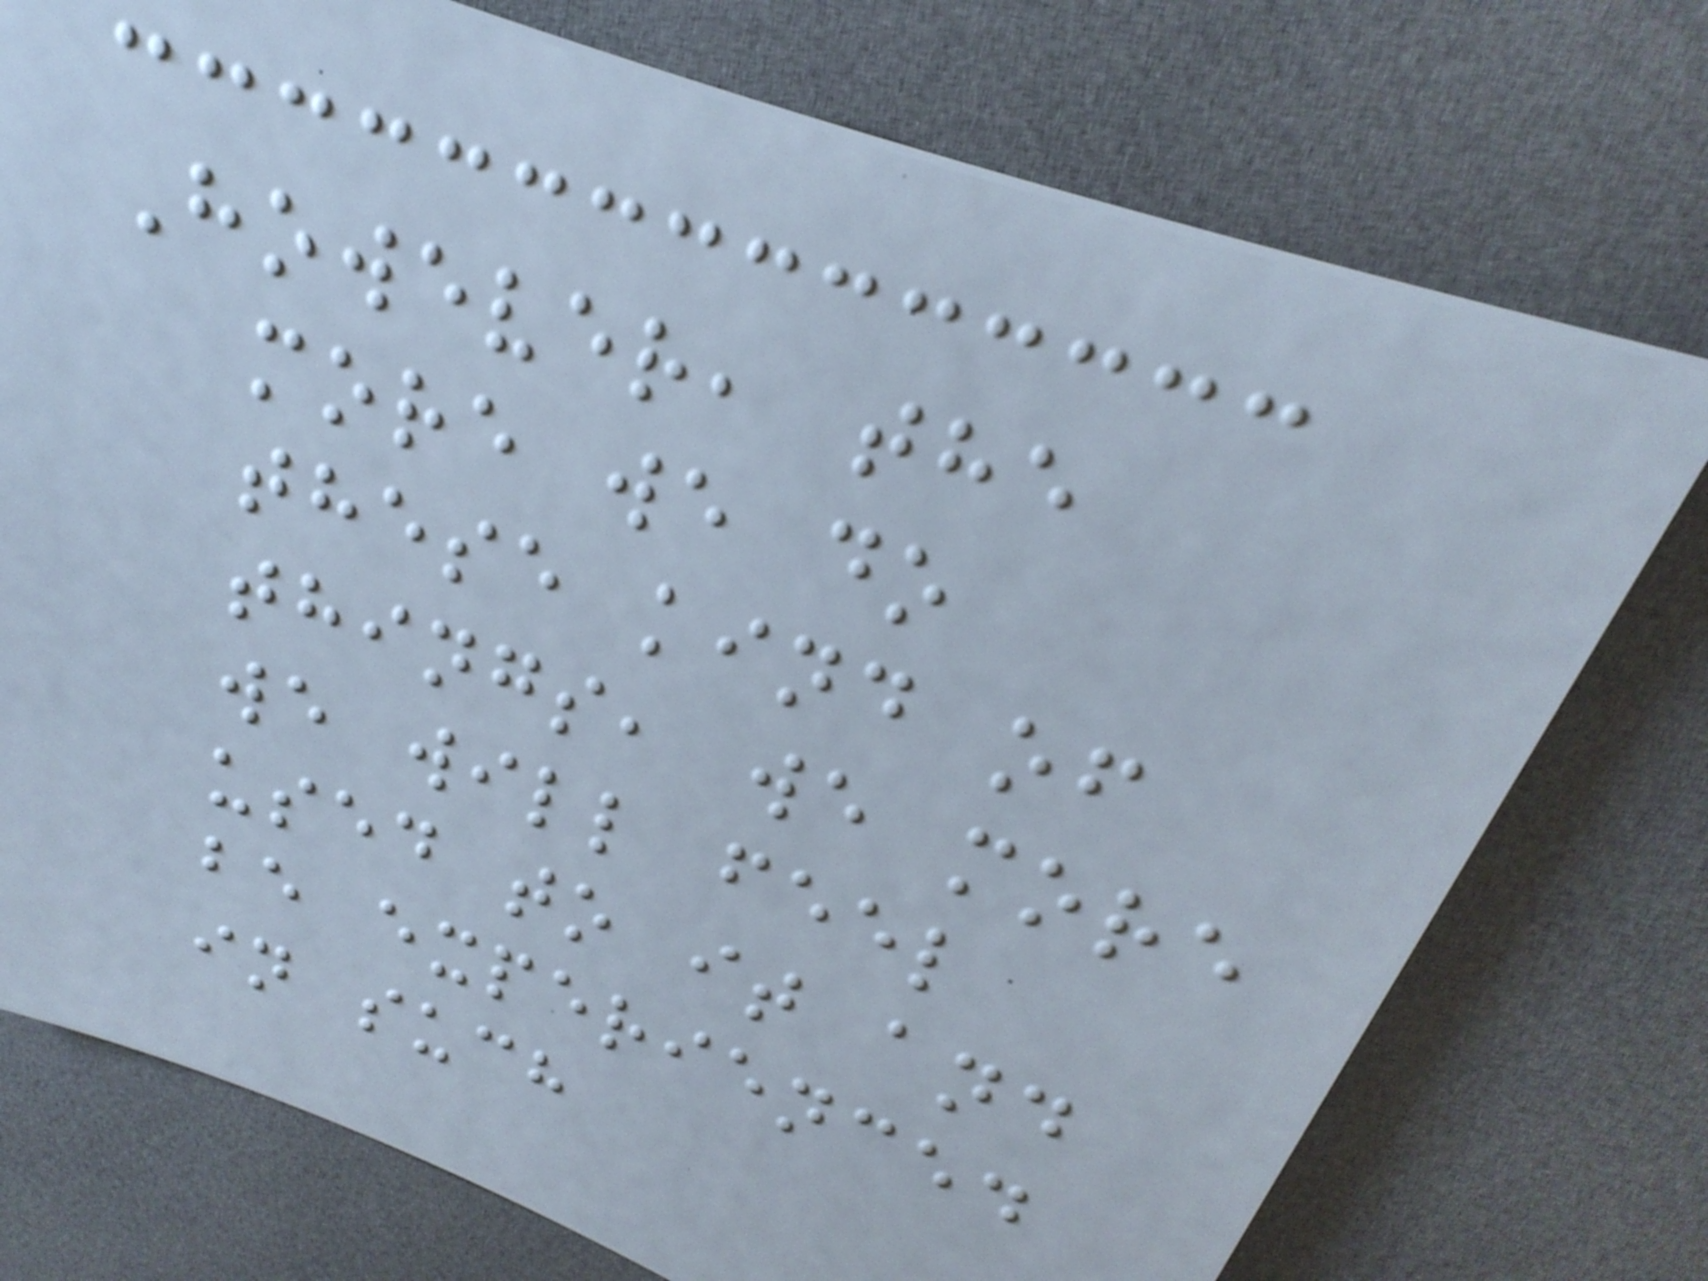However, the
more we do
these kind of
things, we more
we will feel
used to it and
be experienced
in such
